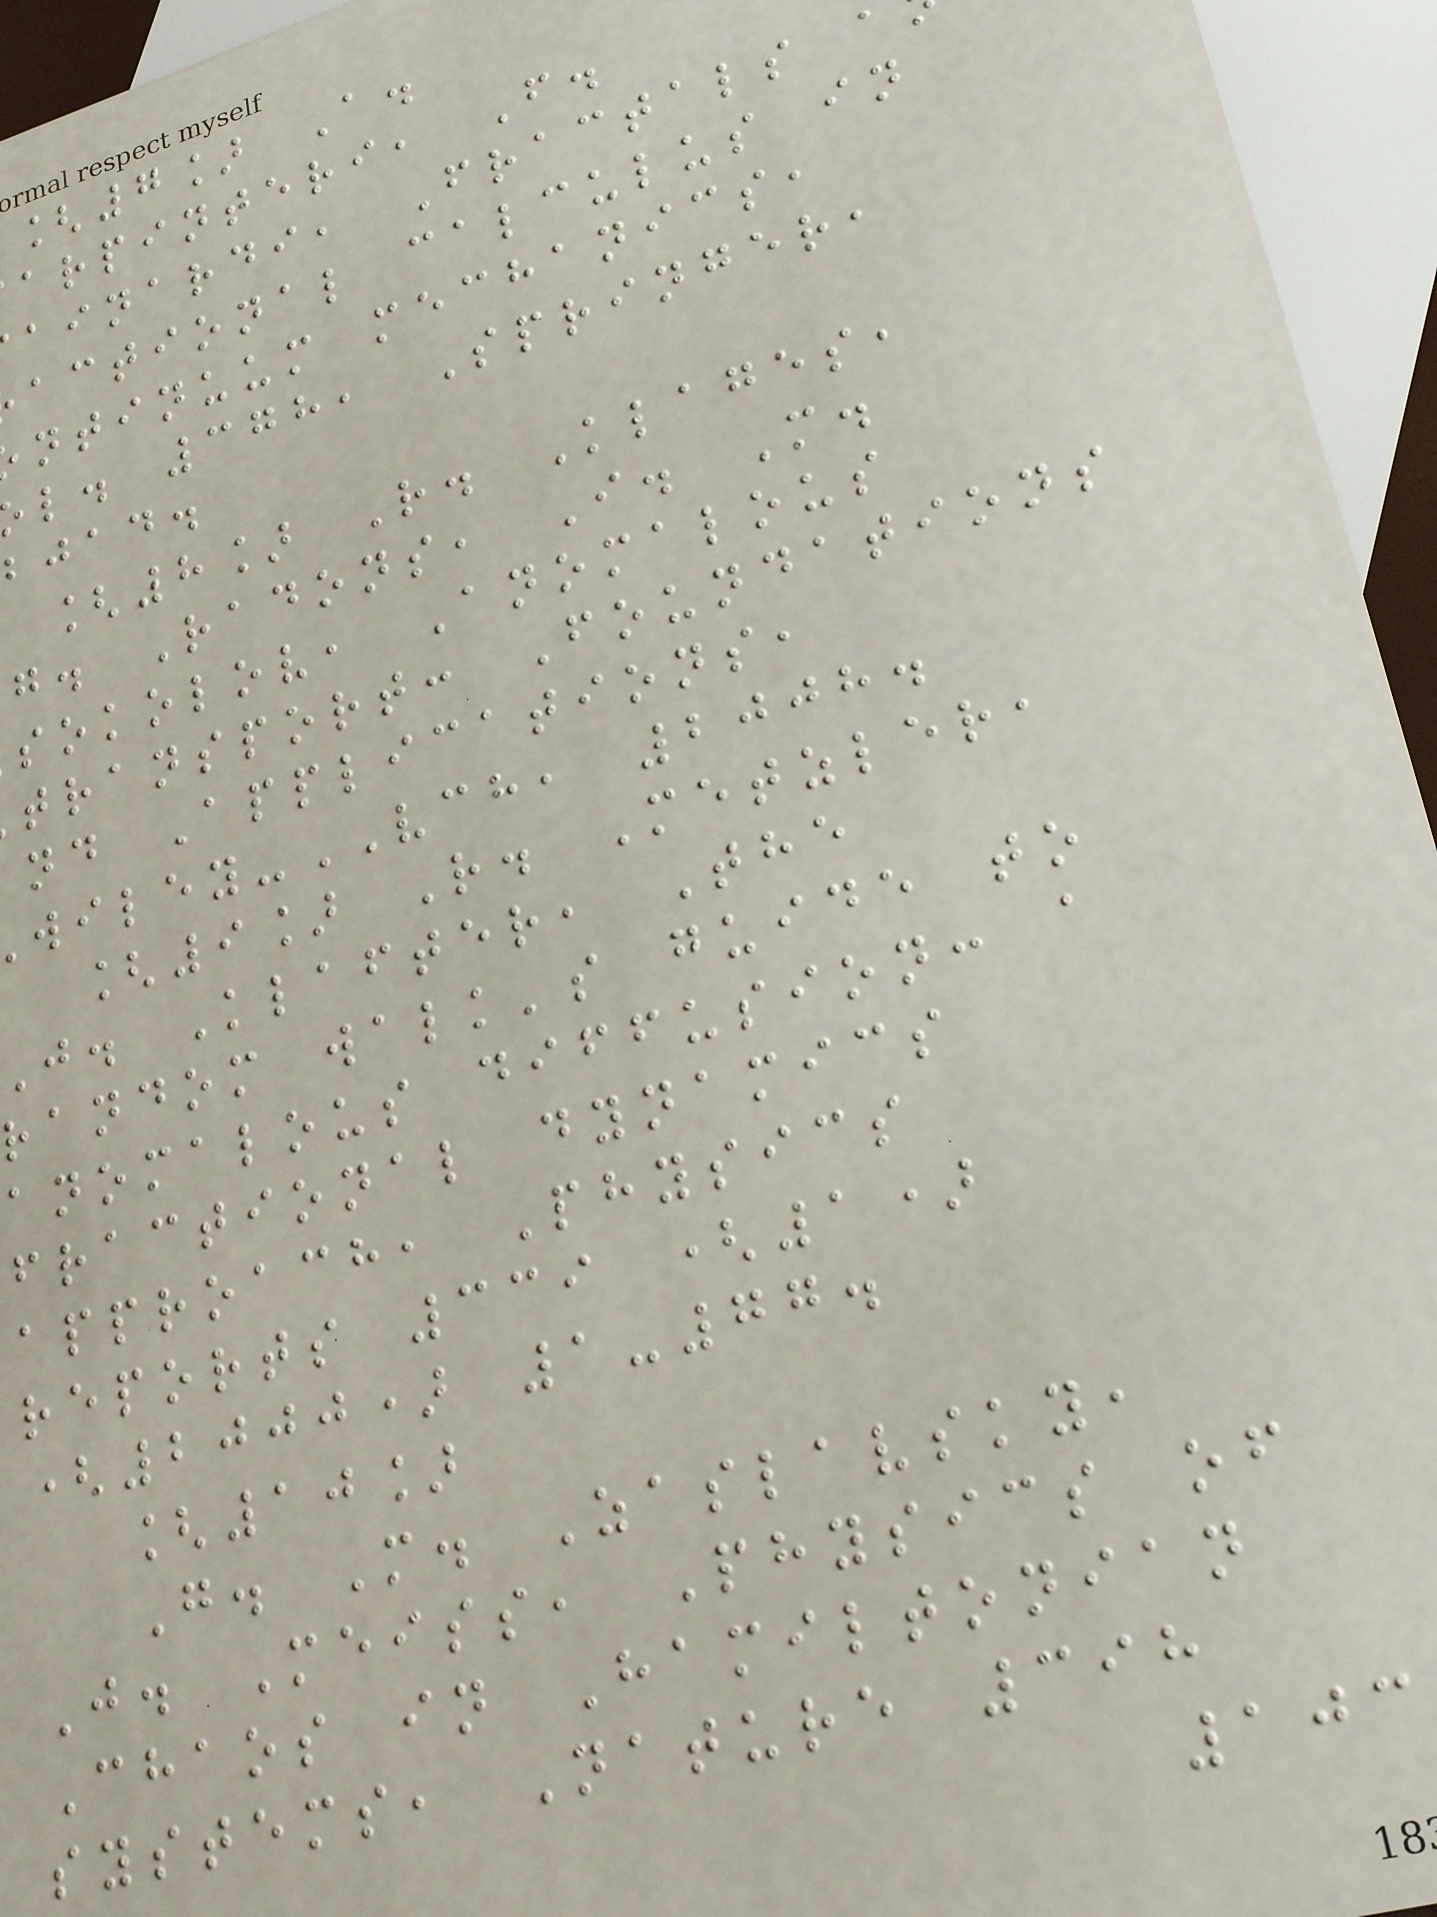[7] A.
arpinteri, F.
ainardi, Fractals a
actional calculus in
ntinuum mechanics,
l. 378, Springer,
bjad.
[8] R. Klages,
g. Radons, I. M.
sokolov, Anomalous
transport: Foundations
nd Applications,
iley-VCH, 2008.
[9] R. Metzler,
j. Klafter, The
random walk's guide to
anomalous diffusion: a
fractional dynamics
approach, Physics
reports 339 (1)
(2000) 1-77.
[10]
G. M. Zaslavsky,
J. Meiss, Physics of
Chaos in Hamiltonian
systems, Nature 398
103
